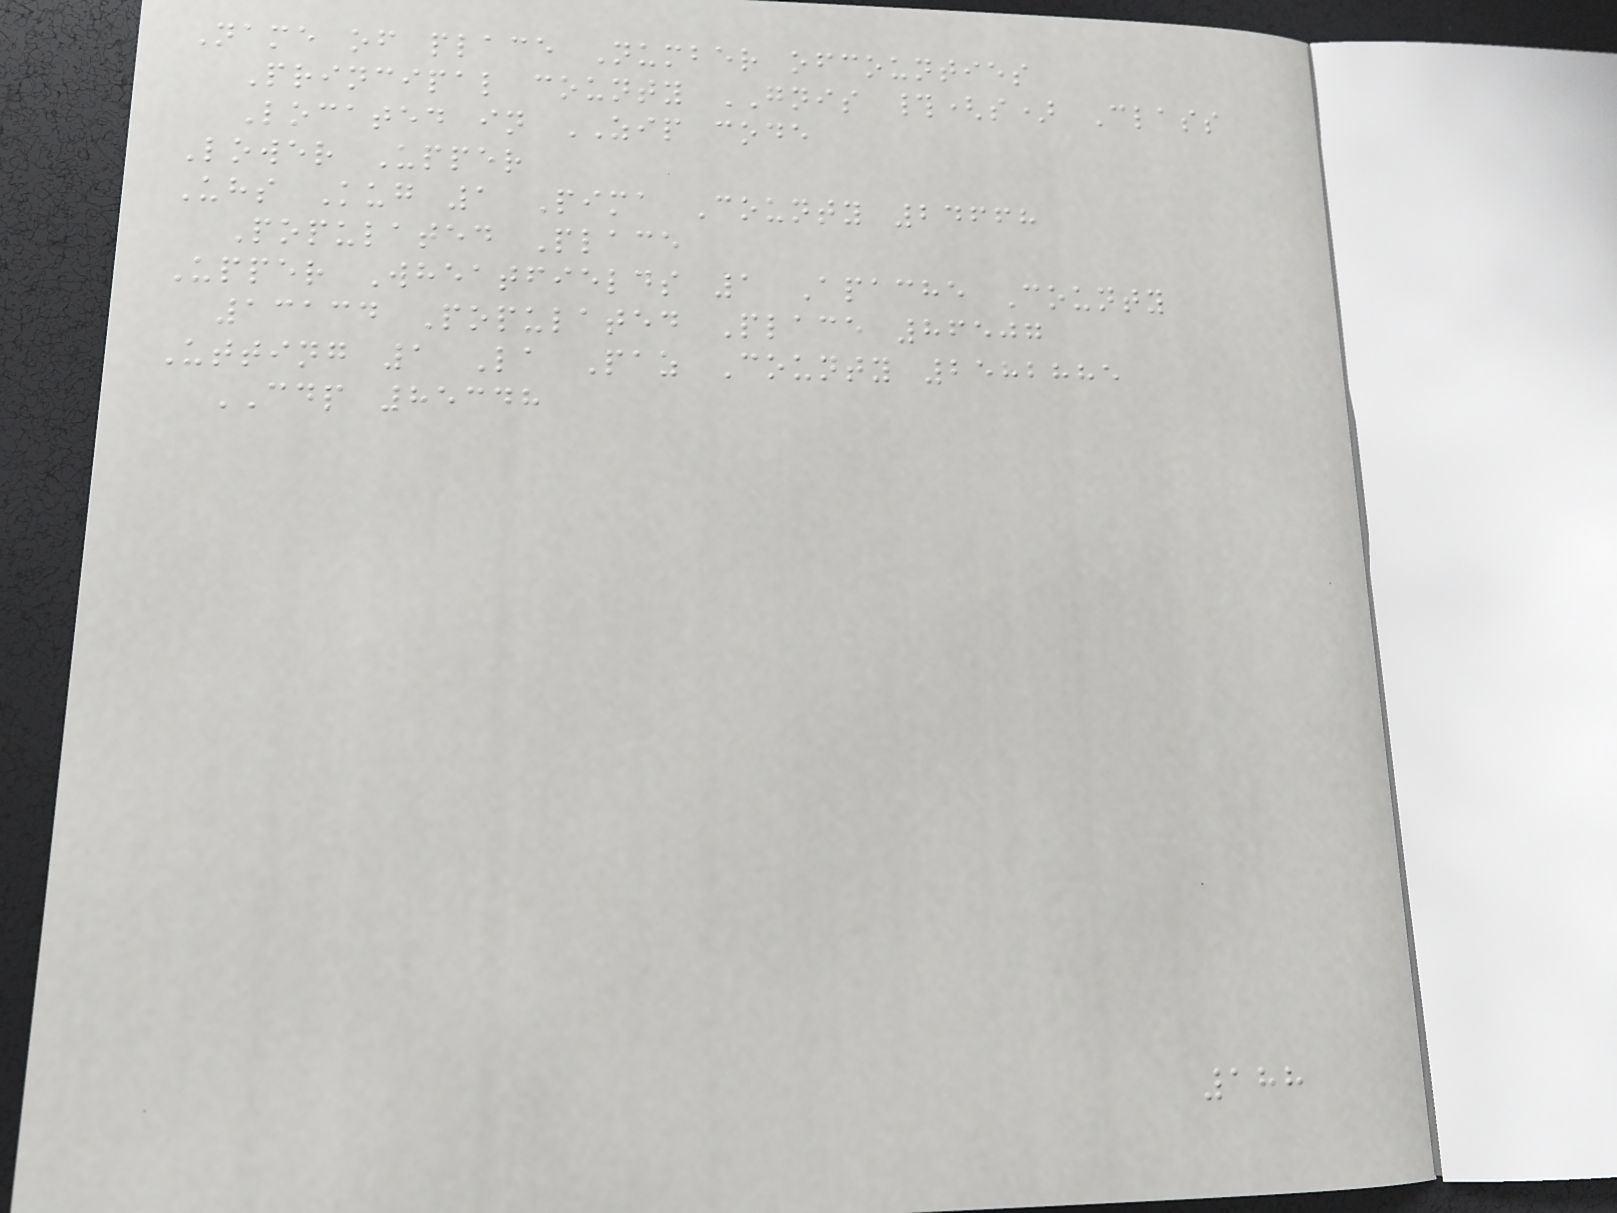Name of place Number ofcounties
Principal county GNIS #(s) Class
Located in ZIP code
Lower Upper
Uhs Kug 1 Pima County 24668
Populated Place
Upper Wheatfields 1 Apache County
13134 Populated Place 86507
Utting 1 La Paz County 2582885
CDP 85348
188
